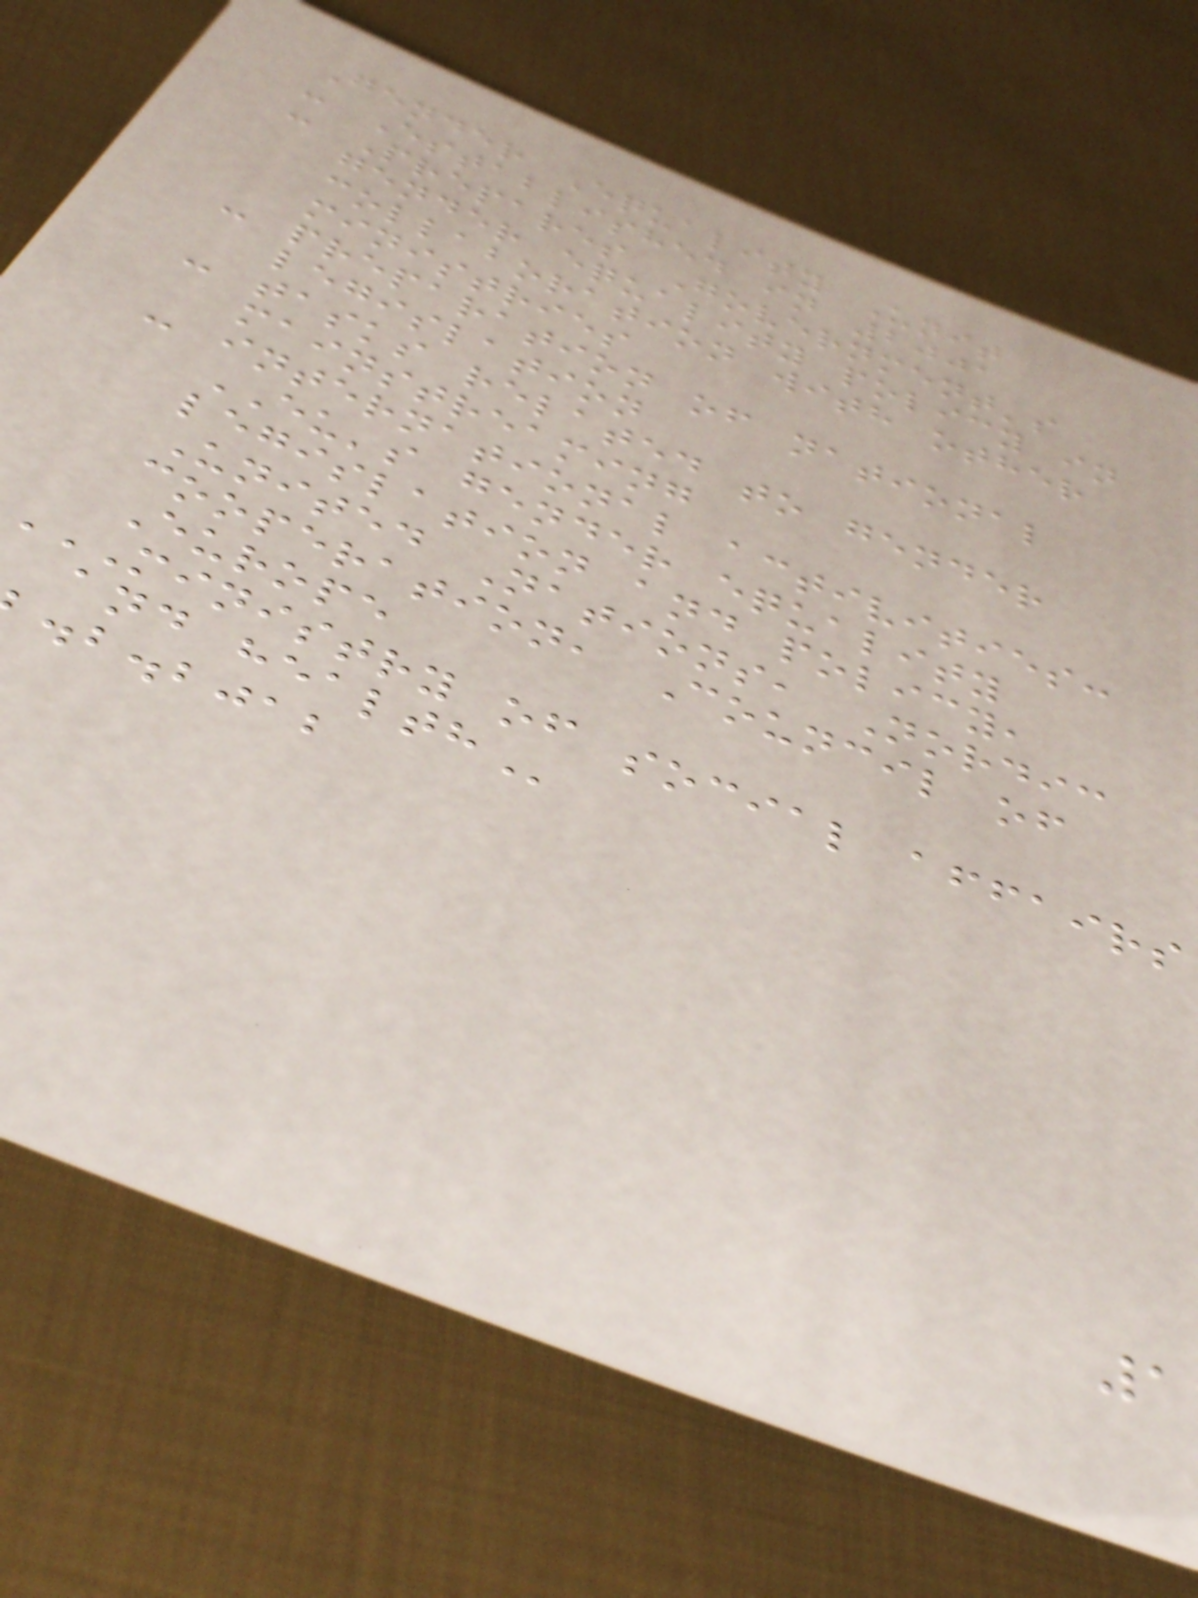Gender Equality Unit
- Established in 2001
- Prepares Government's
gender equality policy in
collaboration with other
ministries
- preparation of national
legislation
- tasks related to gender
mainstreaming
- international activities:
EU's gender equality
legislation and policy,
United Nations, Nordic
cooperation, Council of
Europe
MINISTRY OF SOCIAL AFFAIRS
.b.bjab
